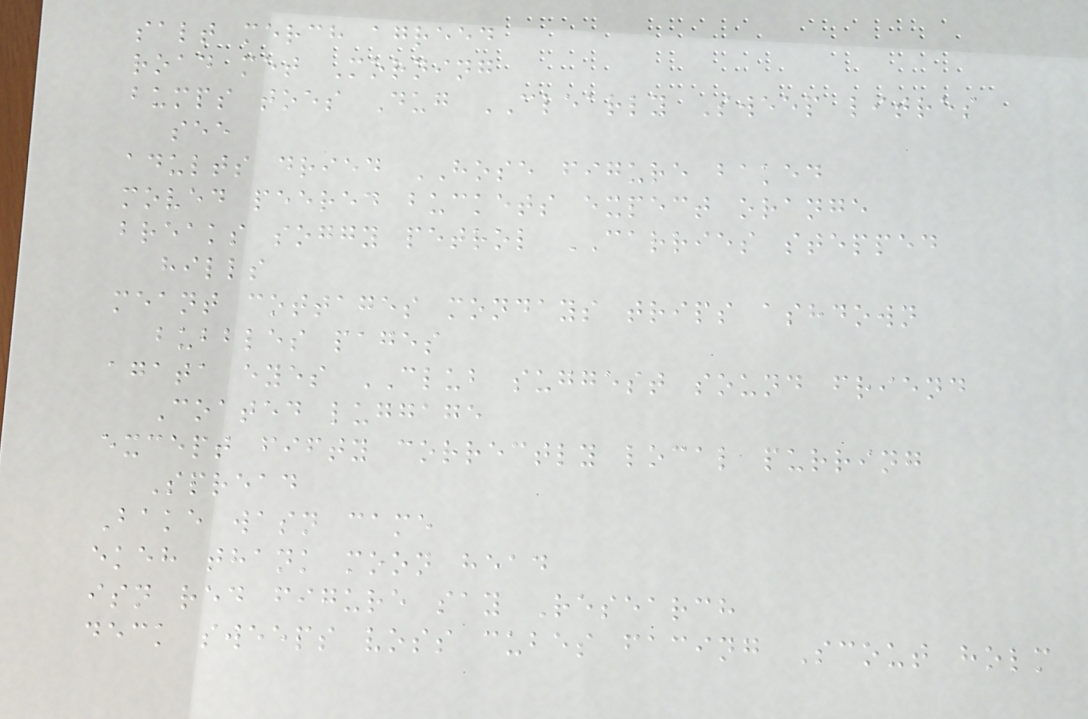salt merch agreed
road met Morning
bumps toes Dug CLEARLY Sweep litres
see
adults dried HOSE figure baked
moved peered buckets expect orange
breaks soggy petrol CARRIES stepped
hills
meant cottages mondays trips ashdown
bubbles pages
agata eyes CLUB suggest sound friend
Coated luggage
except fifty correctly local purring
Spread
Bake wasn came
ekeh thank moon head
isn red figure say Research
deck sweeps voss cubes facing Scout holm
